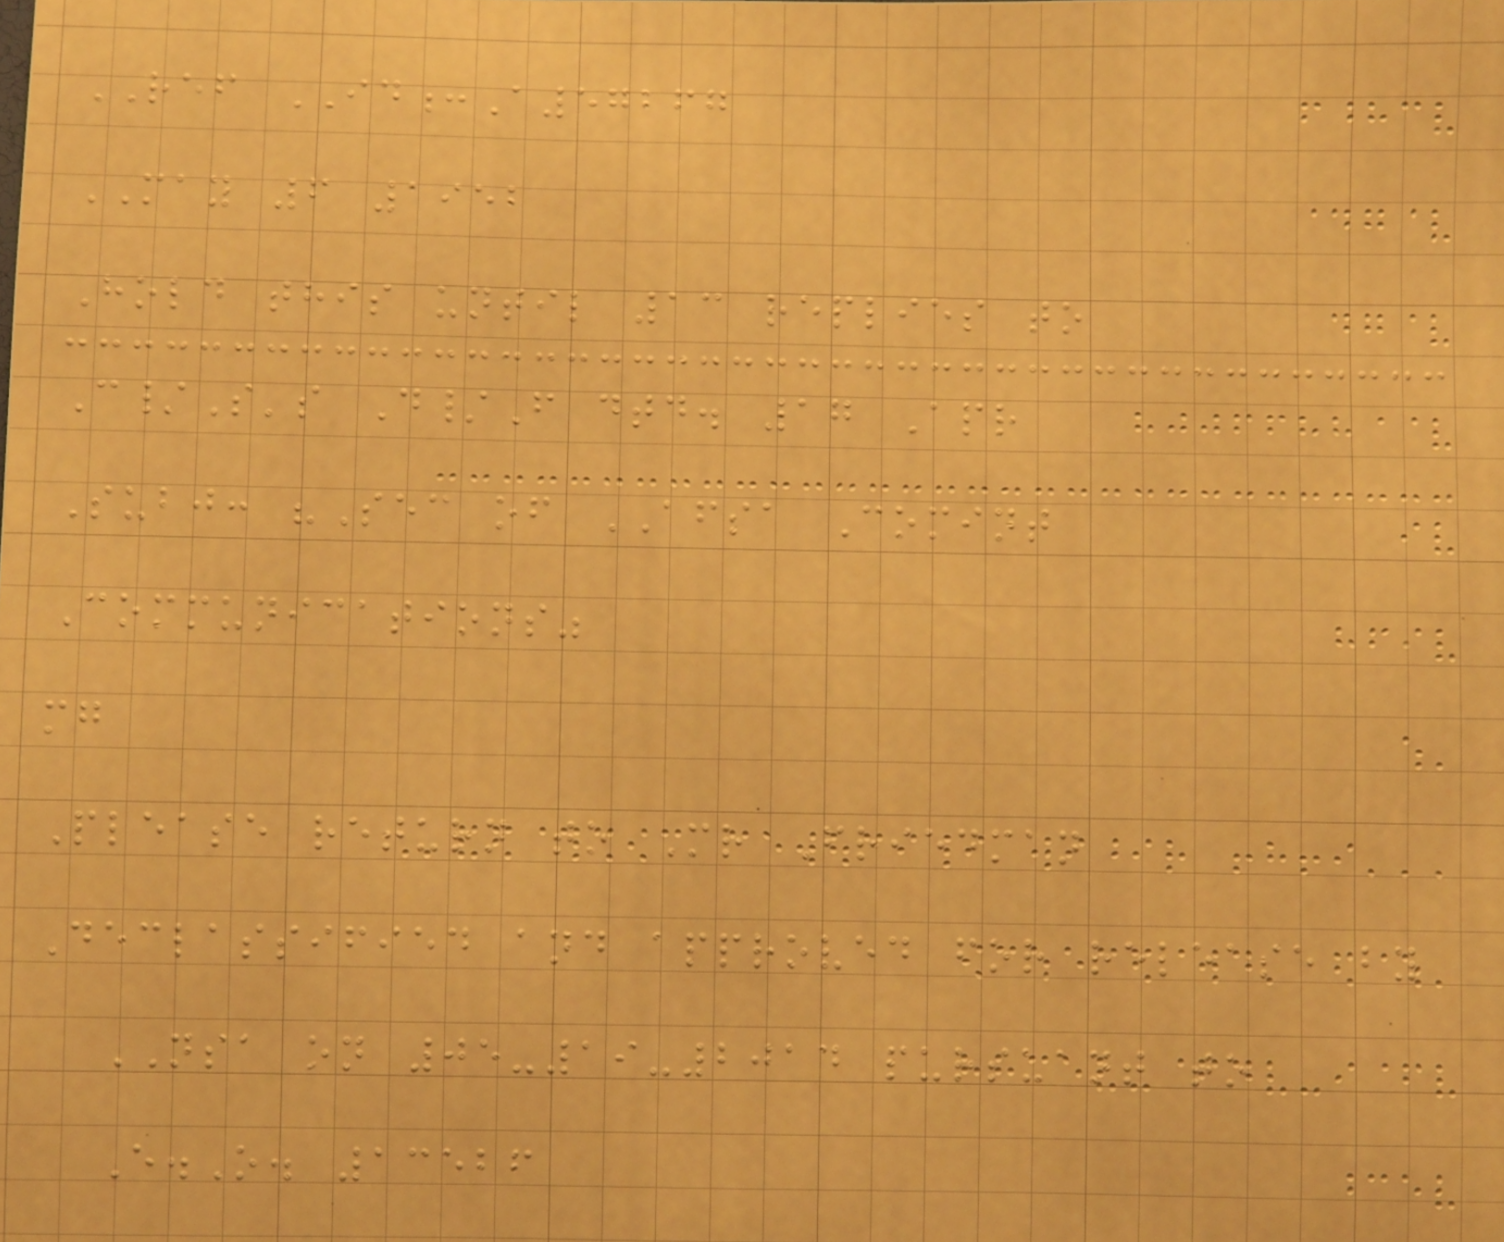REF ID:A57267
MAY 6 1952
Hold this until 13 replies to
C/S's D/F dtd. 17 Apr
Subj: "Sec of AFSA Comint
Communications"
mg
Please return to Mr Friedman
Declassified and approved for release by
NSA on 05-19-2014 pursuant to
E.O. 13526
